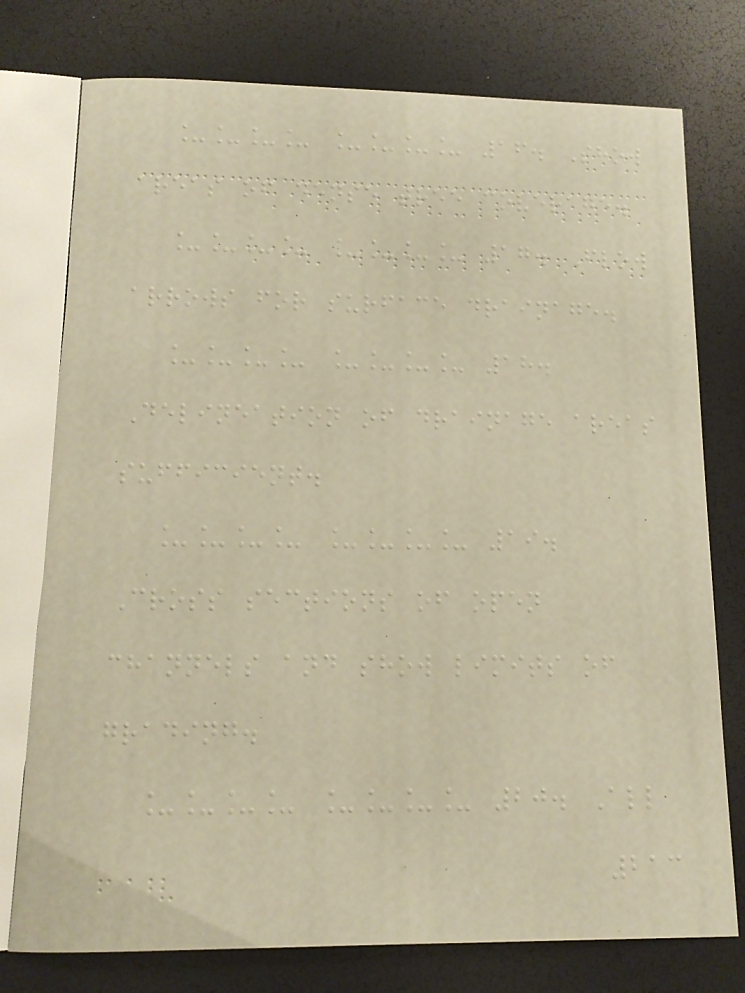____ ____ 16. Show
areas of dense tree coverage.
____ ____ 17. Flow
arrows for surface drainage.
____ ____ 18.
Delineation of drainage areas
sufficient.
____ ____ 19.
Cross sections of open
channels and show limits of
grading.
____ ____ 20. All
213
